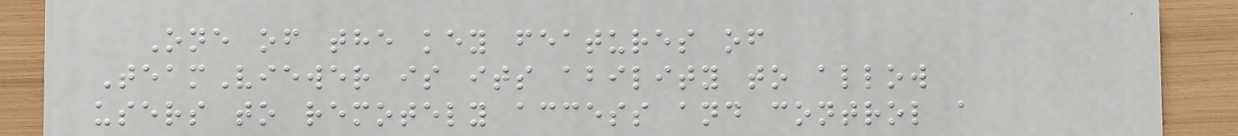One of the key features of
TeamViewer is its ability to allow
users to remotely access and control a
